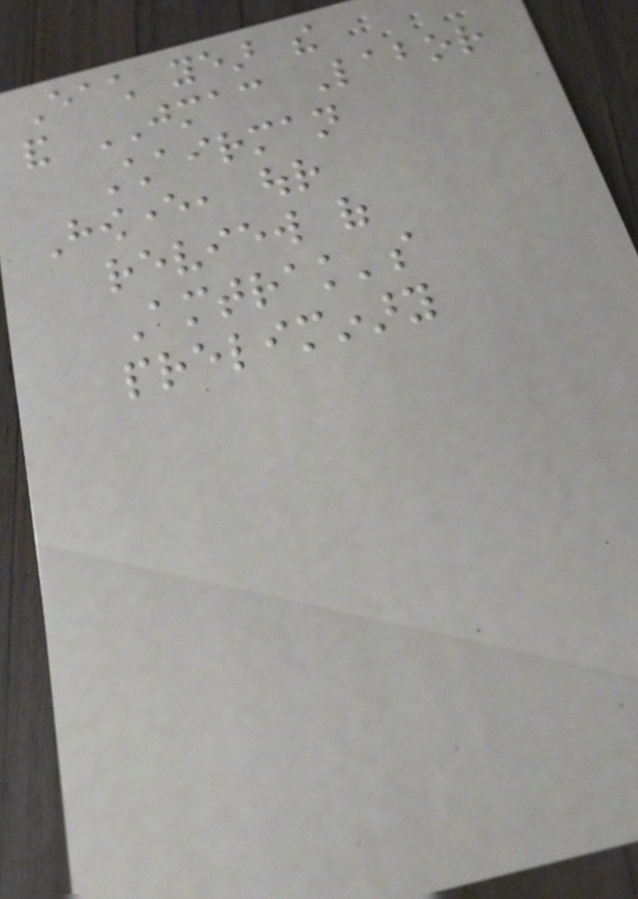Each year the
and JMAC Labor
Chairman
However, our
review of
Amtrak's
preliminary
